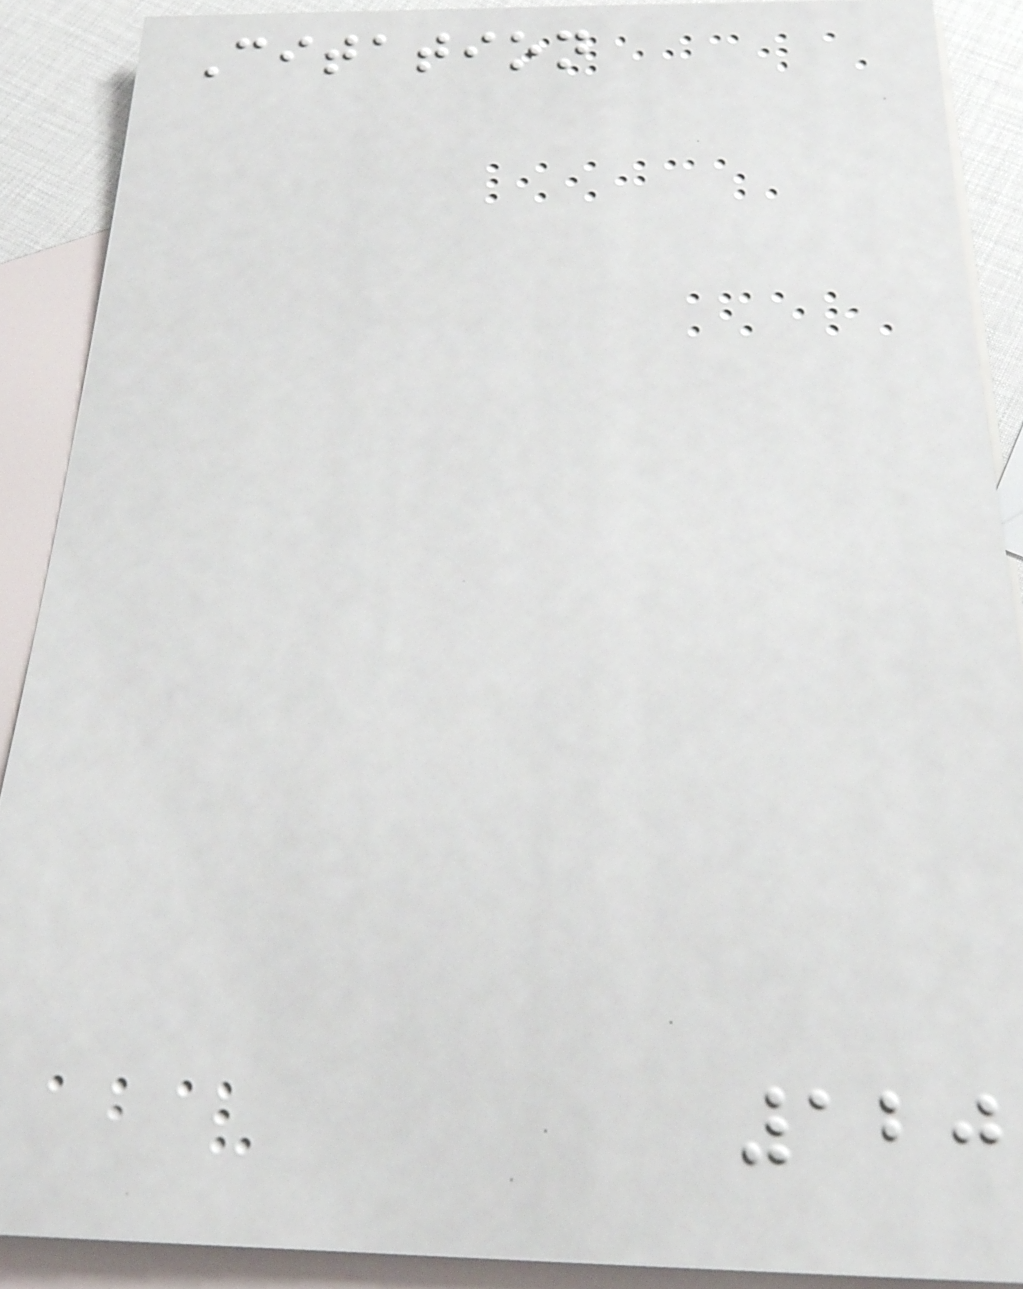Citation
120
